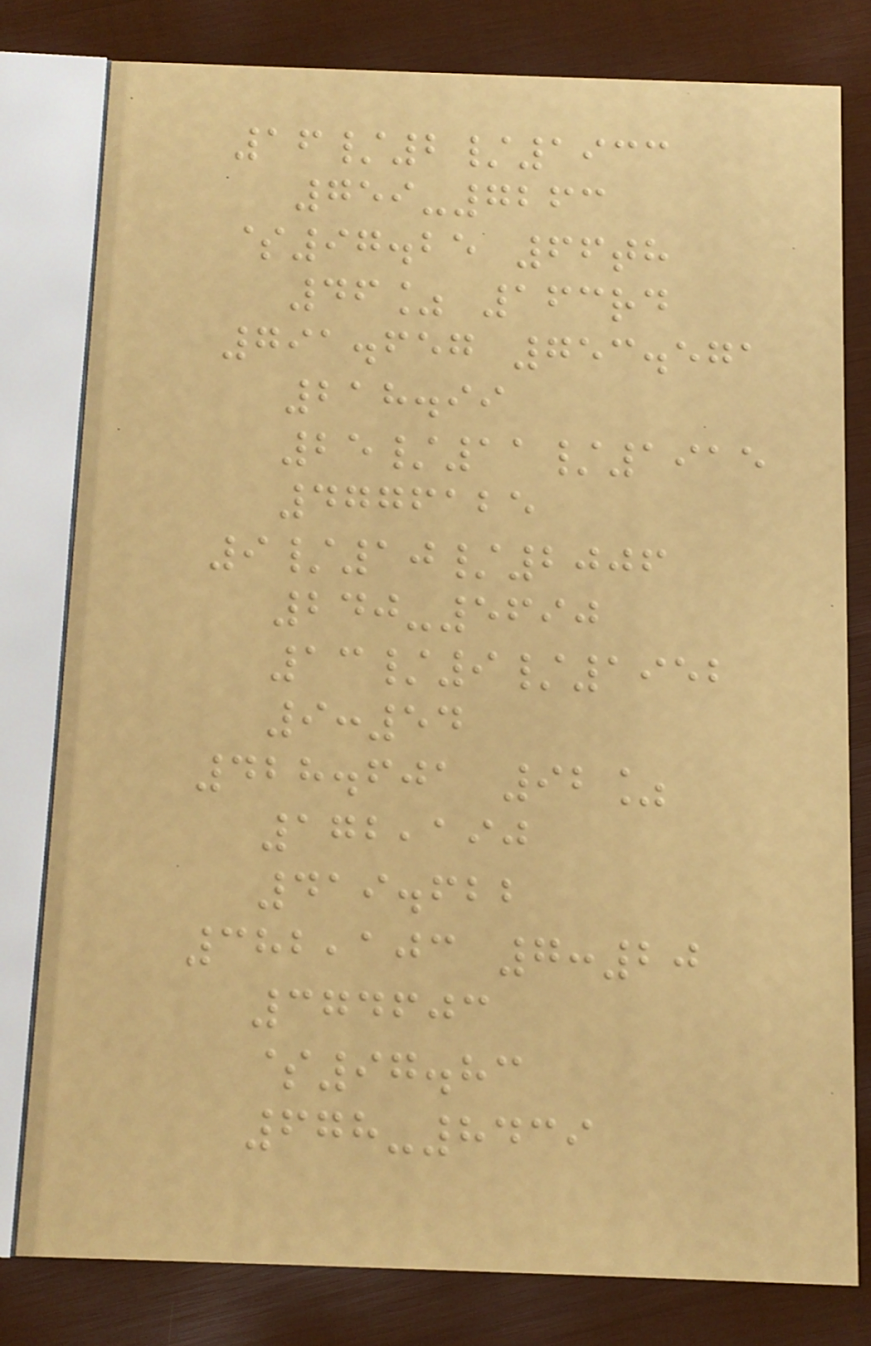16/2/1933
759-7263
$97.25 66th
46% 163rd
791.657 753.571
218.99
25/11/1915
4776125
9/10/2006
240-5690
13/9/1952
9:54
428.601 92%
172,190
419.622
382,103 7:20
374603
$97.83
678-8439
